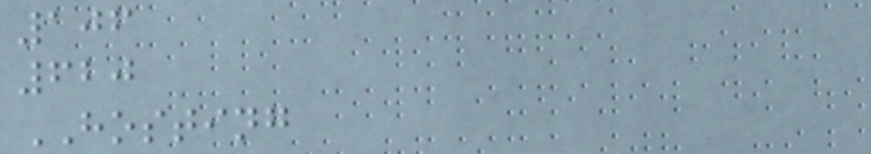106
620
HOSTING
